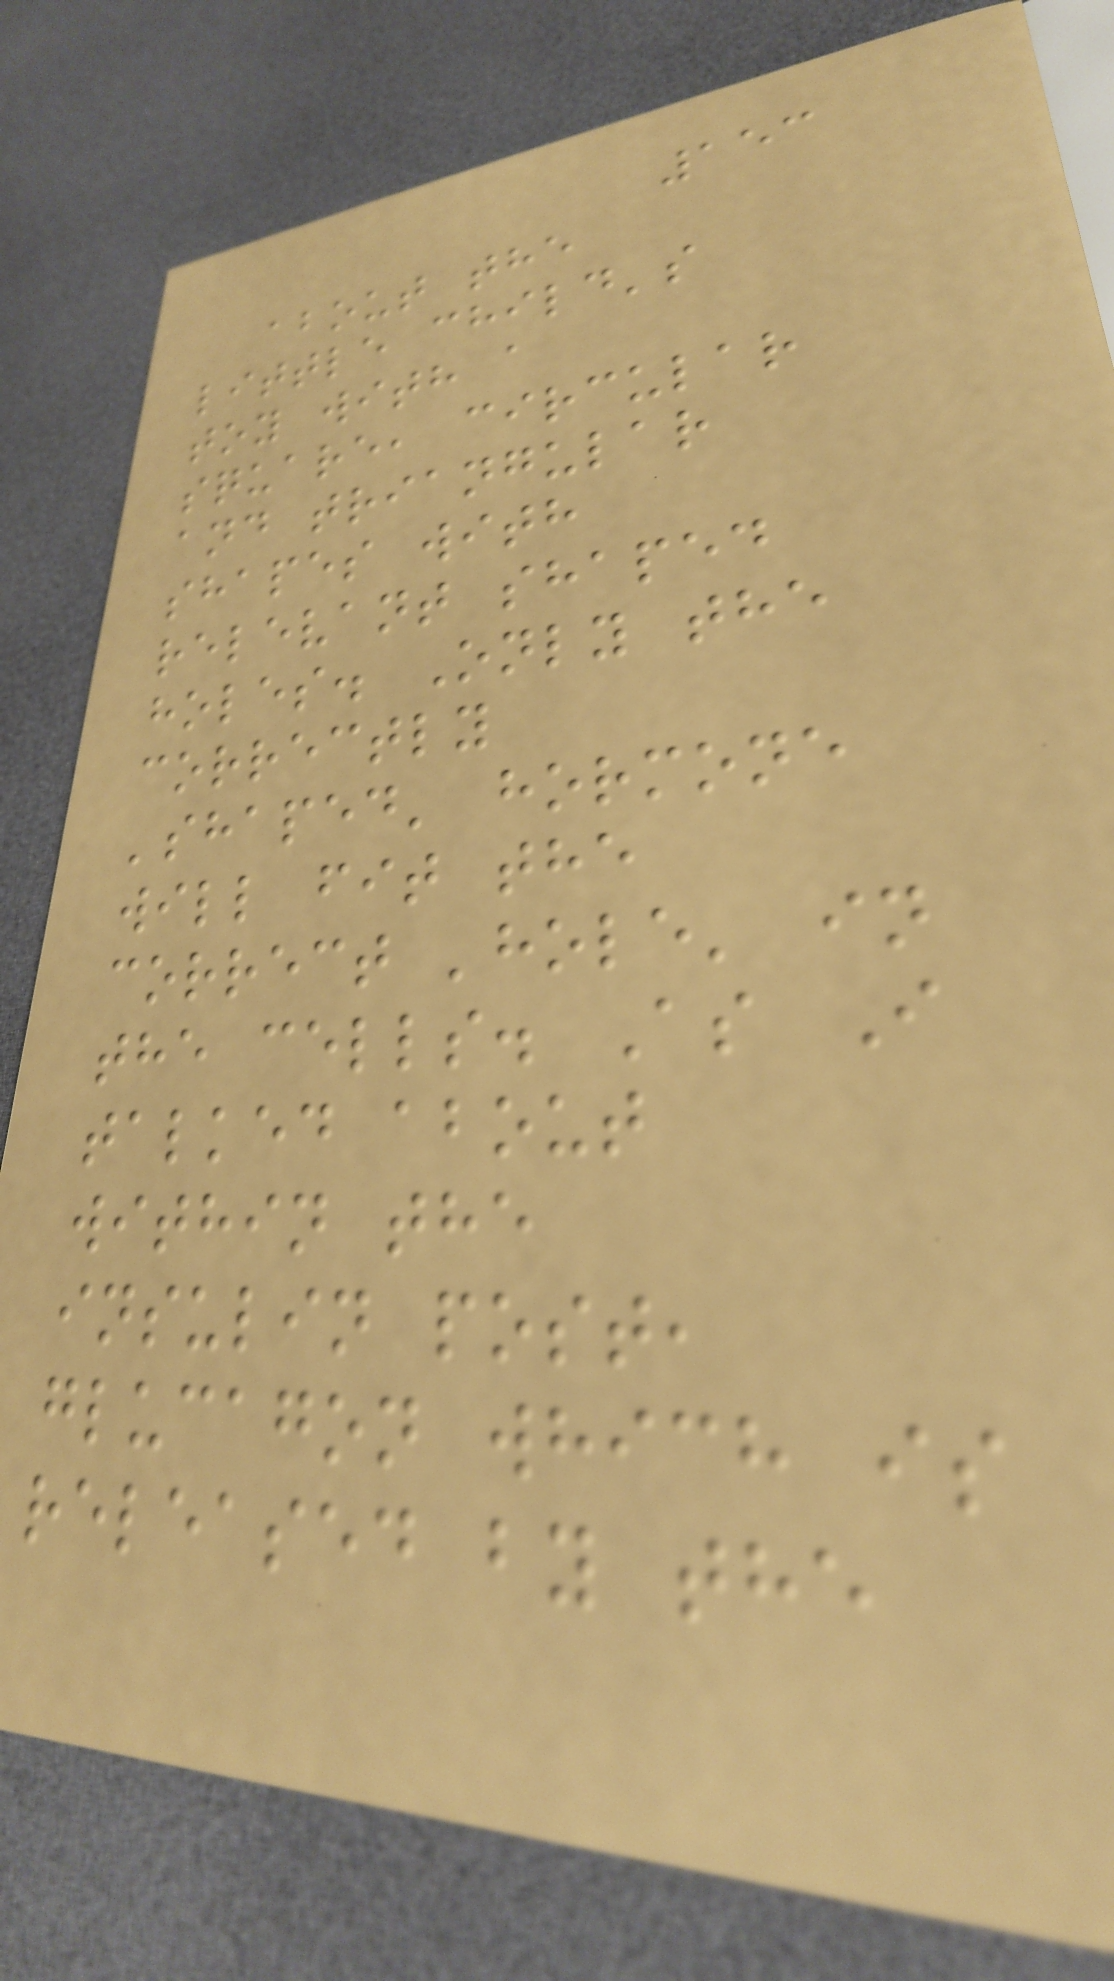153
about the
little child's
toy with a
square, circular
and triangular
shapes with
relevant shaped
holes. Only the
correctly
'shaped' hormone
will fit the
correct 'hole' in
the cells. As I
talked about
within the
insulin post,
glucagon which is
released by the
